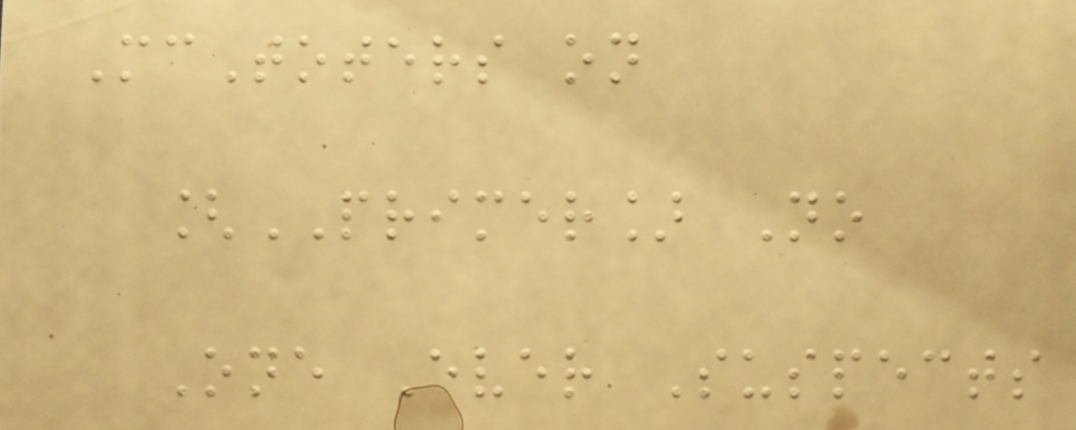McToters on
[PRIMER] No
One Ever Suspects
